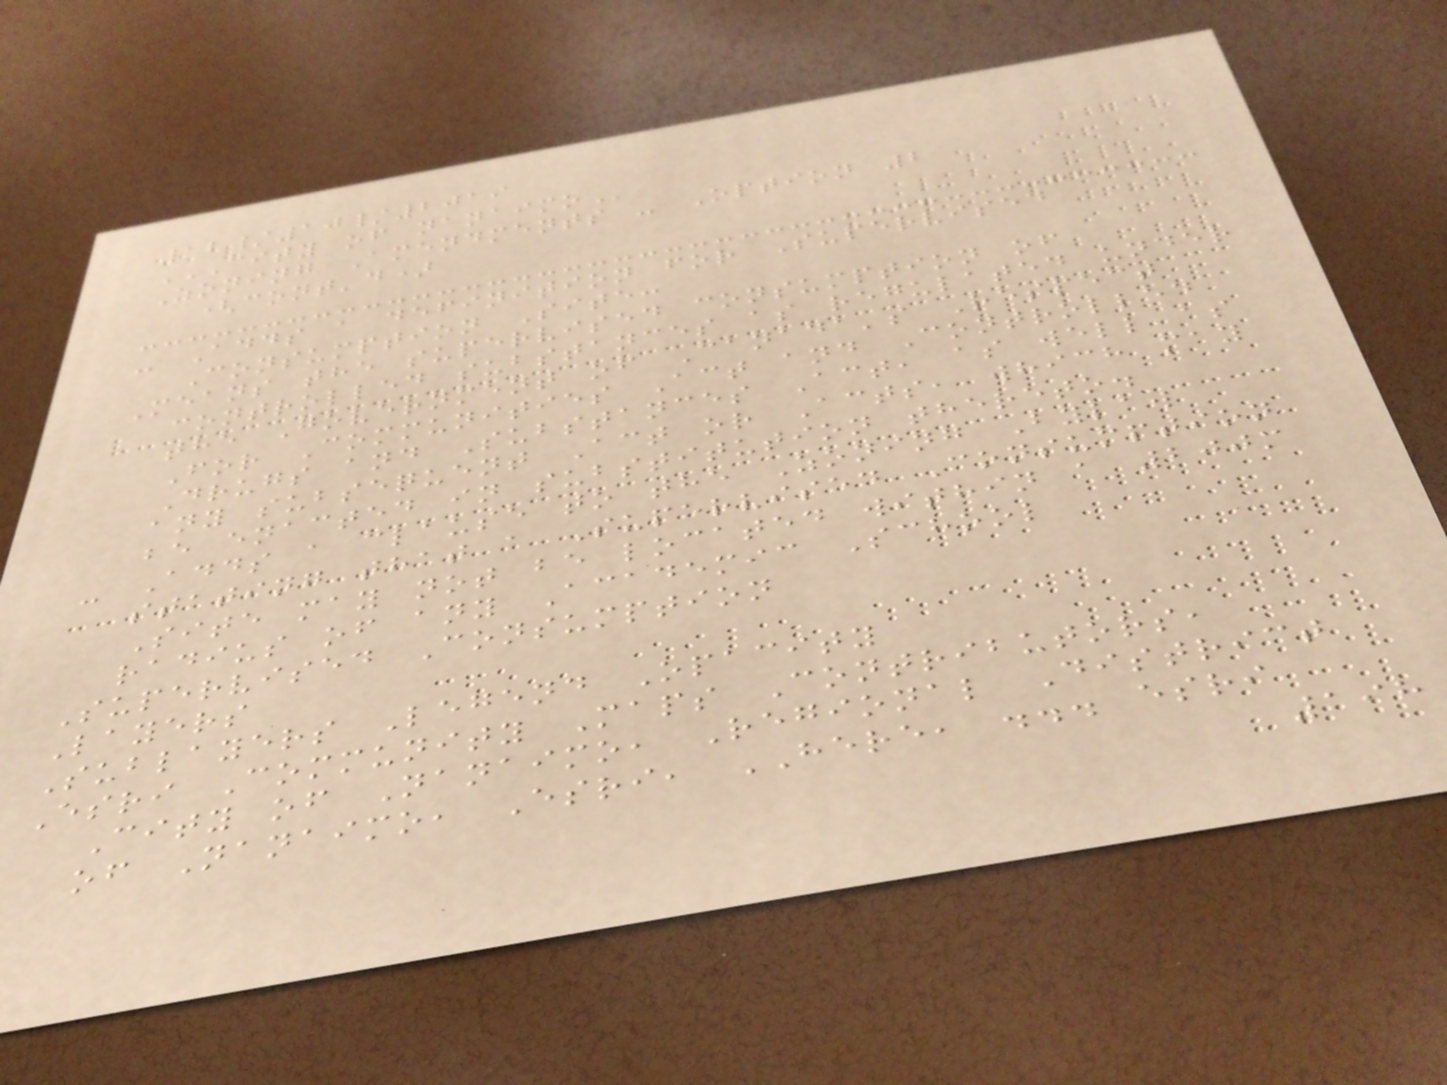12/10/2019
CITY OF NANAIMO
Zoning Amendments - Option 2
(cont'd)
- Adds a definition for Supervised
Consumption Site:
Means the supervised consumption of
controlled substances as regulated under
the Government of Canada's Respect
For Communities Act and Controlled
Drugs and Substances Act, as well as
any subsequent Act or Acts, which may
be enacted in substitution thereto.
- Adds a clause to the Zoning Bylaw
stating that a Supervised Consumption
Site may not be located within a 200m
radius of any Academic School
Supervised Consumption
Layers
Sublayers Legend Opacity
Esri Community Maps Contributors,
City of Nanaimo, Regional District
of Nanaimo, Esri, HERE, ... esri
198
